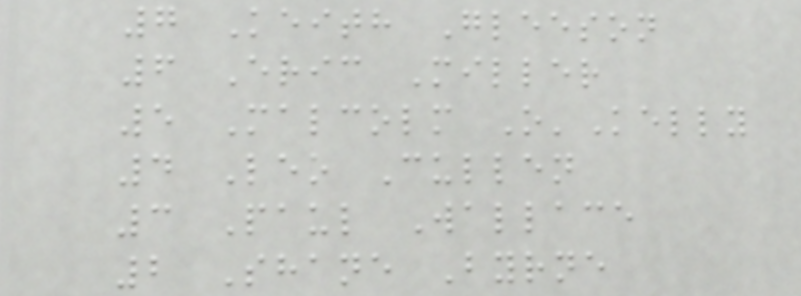7 Keith Gleeson
6 Eric Miller
5 Malcolm O'Kelly
4 Leo Cullen
3 Paul Wallace
2 Shane Byrne
